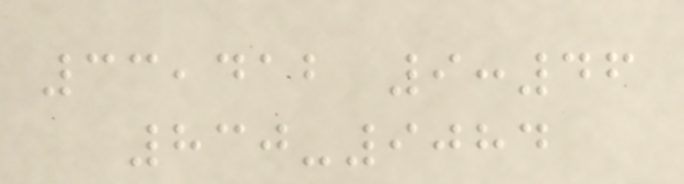33,412 9:46
830-9084
